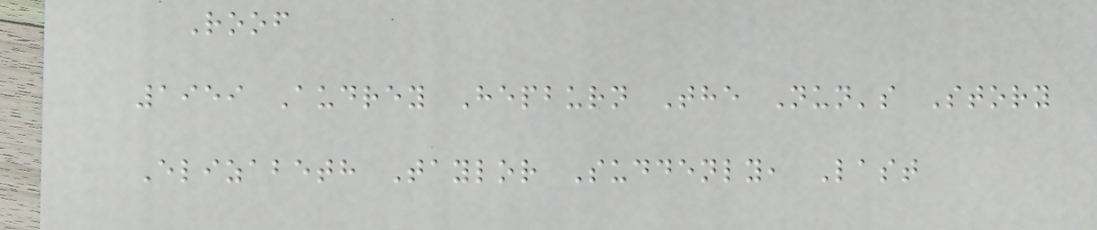Roof
1959 Audrey Hepburn The Nun's Story
Elizabeth Taylor Suddenly, Last
